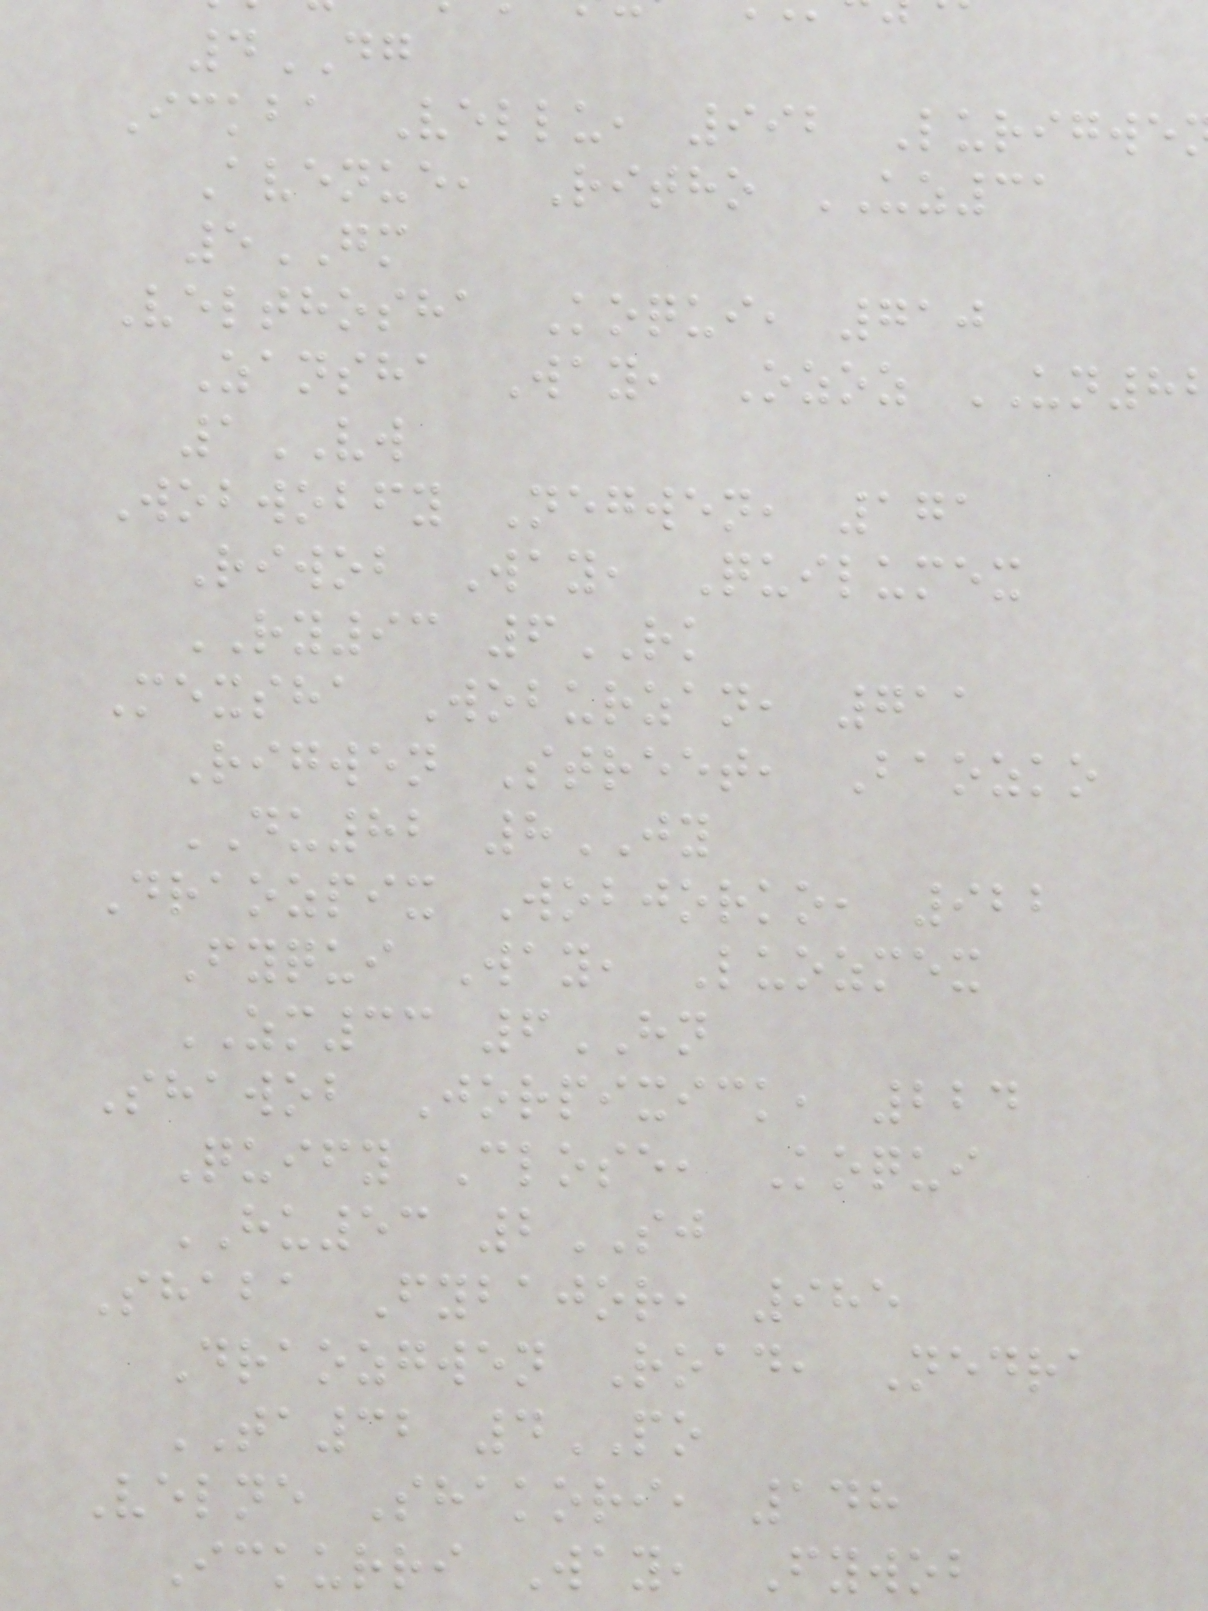4DG
Ickba Vellu, 992 Lurigwe
Avenue, Ritho UZ31
5GM
Velthosha Koqui, 710
Zansha Way, Ozoz UN8
1VW
Wobwobfy Negwen, 171
Riwob Way, Quilumex
RY93 6RK
Mexsha Woburzan, 711
Rigwen Street, Baozko
DU82 8JY
Draozpix Wobjorko, 922
Fyqui Way, Luozmex
ZM33 6HN
Shawob Jorpixick, 224
Quify Close, Koqui
HU53 2SJ
Shaba Fybajor, 985
Draozgwen Road, Nedra
TA32 4PO
Velne Shakori, 148
Ickurri Way, Fywob
